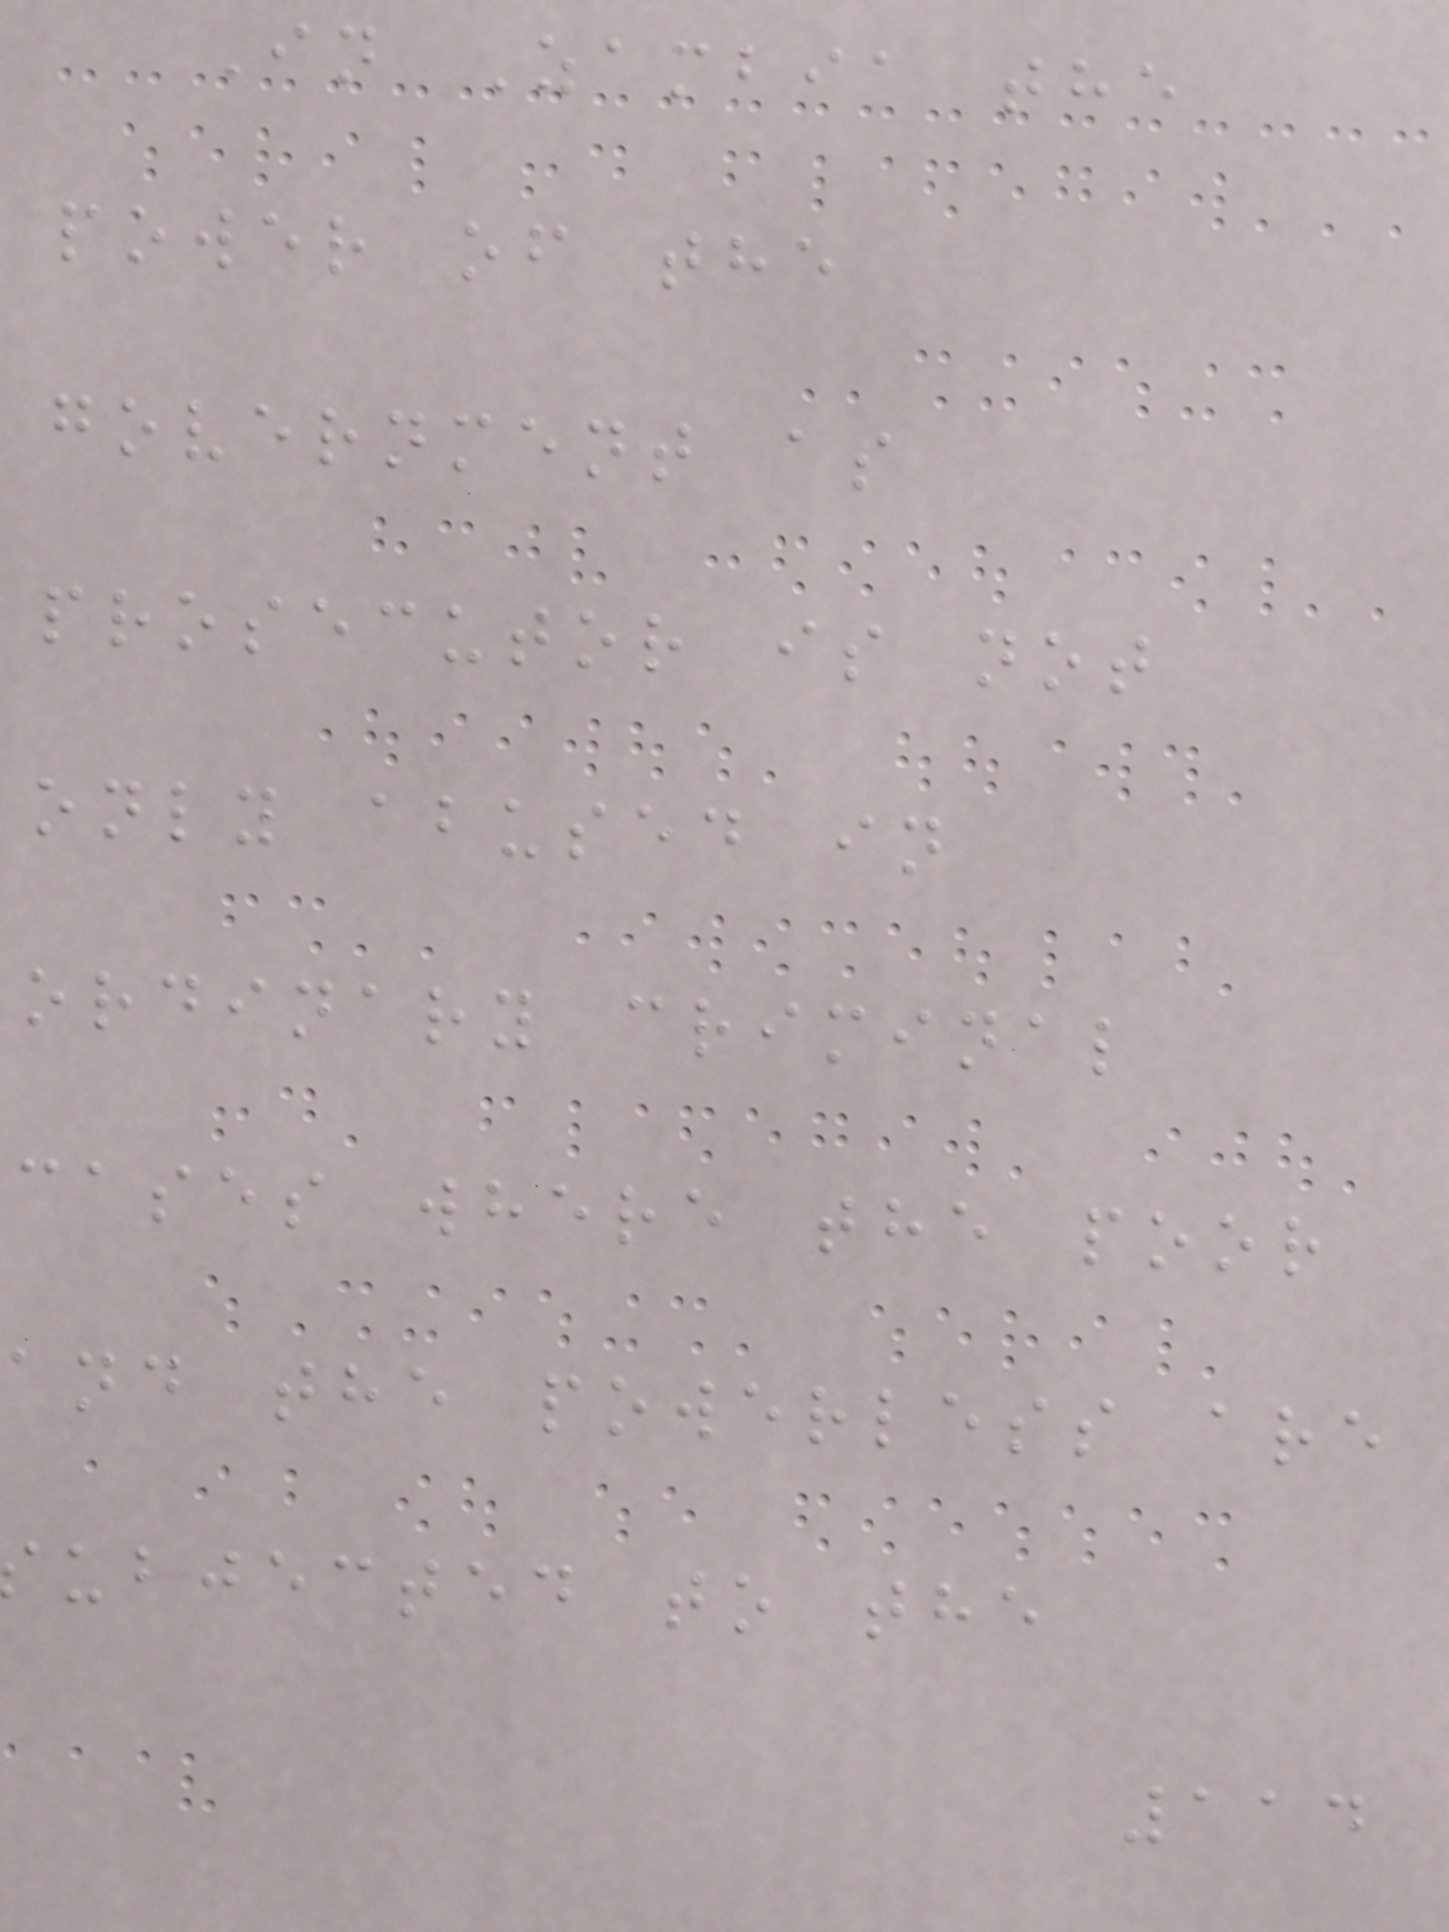In Zambia the
power of the
government as
prosecutor is not
only abused in
ordinary criminal
cases where the poor
and the powerless are
ubjected to the
114
